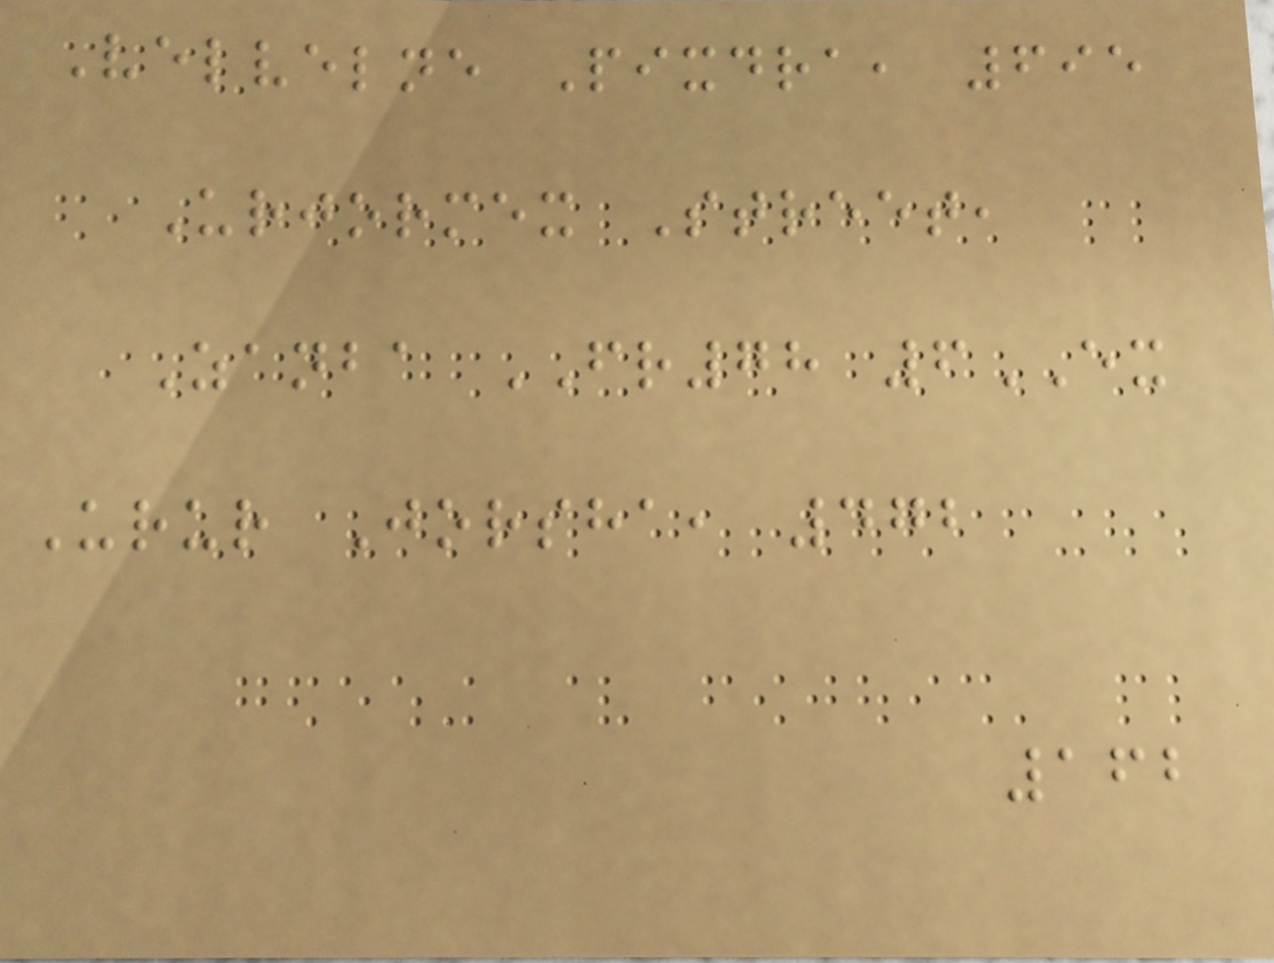Velvelne Pixdra, 695
Urjormex Street,
Zanba FR78 6EX
Urur Jorsha, 472
162
